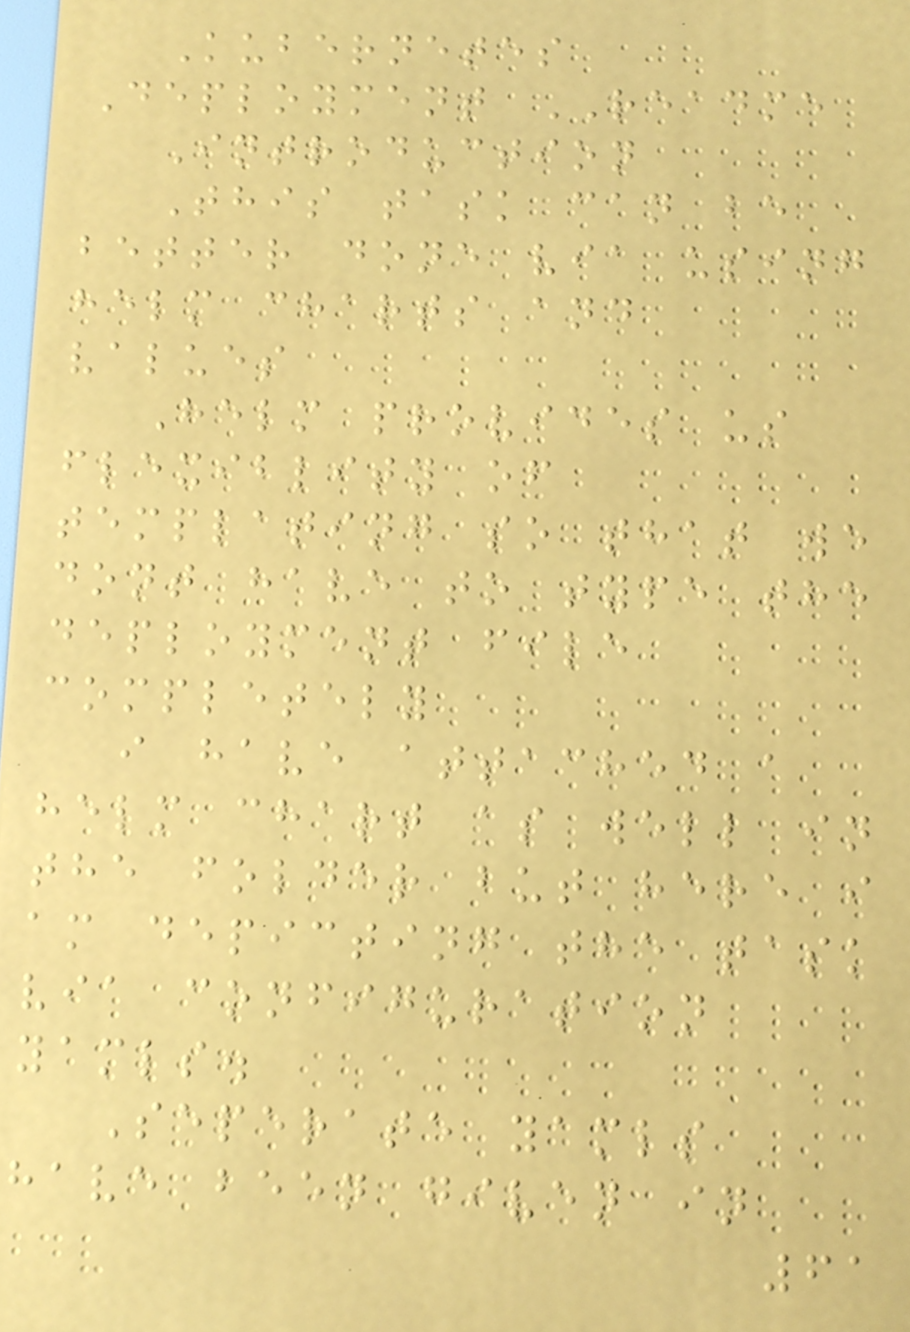Kubernetes
Deployment README
Introduction
This task can be
better done via using
helm charts and
values
Helm provides us
flexiblity of
templating so that we
dont have to type the
deployment file
completely
i have attached a
helm chart as well in
the folder but here i
am depicting the task
via configuration
yamls.
Seperate yamls
have been given in
61
